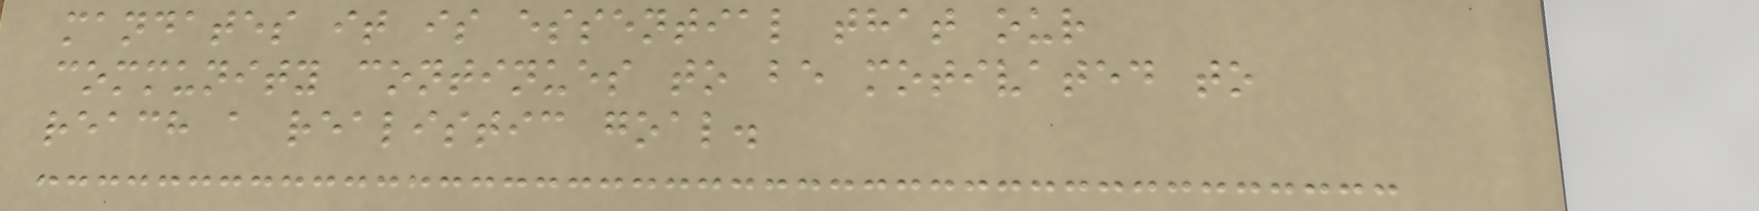mandates it is essential that our
community continues to be motivated to
reach a realistic goal.
